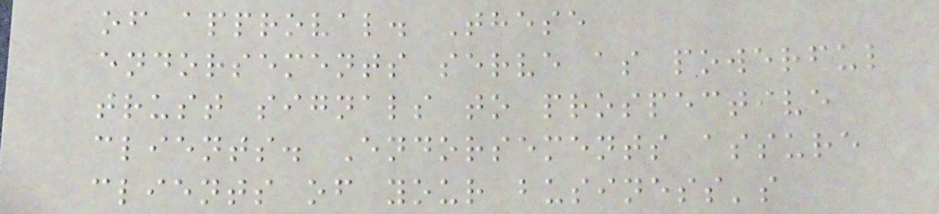of approval. These
endorsements serve as powerful
trust signals to prospective
clients. Endorsements assure
clients of your business's
